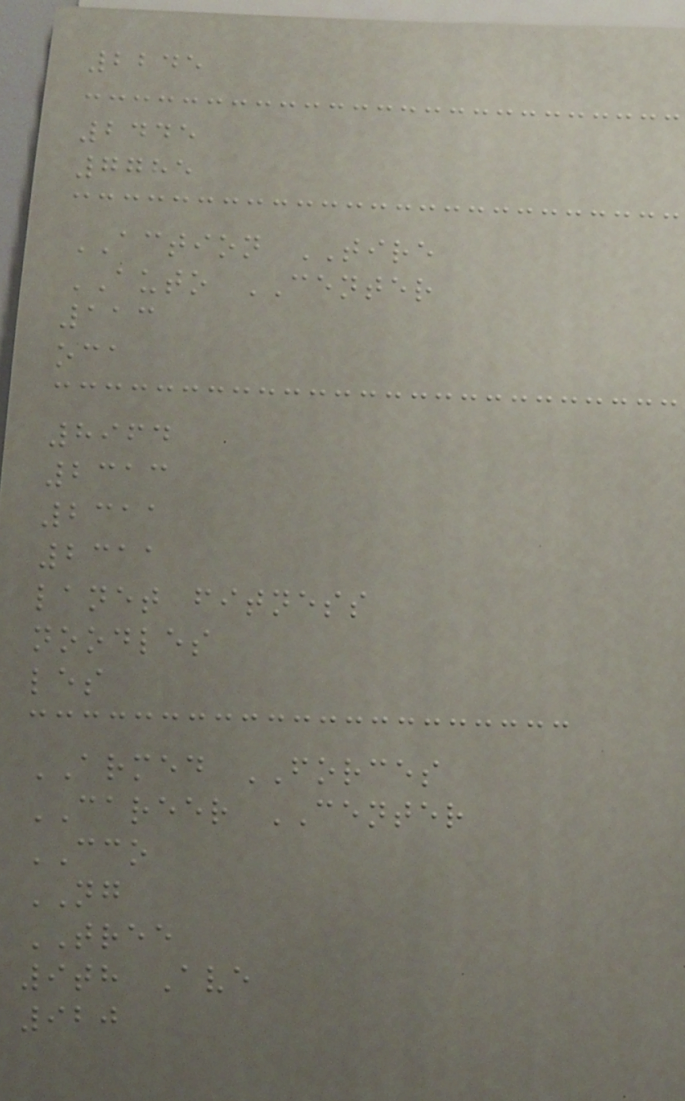2245
2445
7785
ACTION TIRE
AUTO CENTER
113
oca
8964
2313
2311
2311
lanet fitness
noodles
les
ARMED FORCES
CAREER CENTER
CCO
NG
TREE
9th Ave
920
